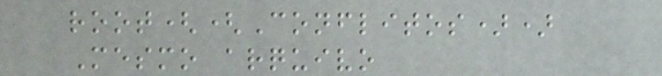root((Conflitos))
Mesmo arquivo
